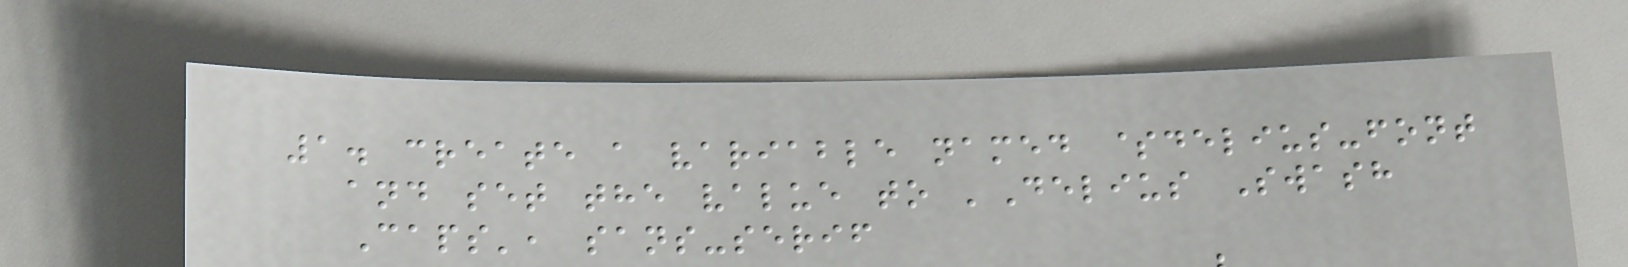1. create a variable named $delius-font
and set the value to 'Delius Swash
Caps', sans-serif
